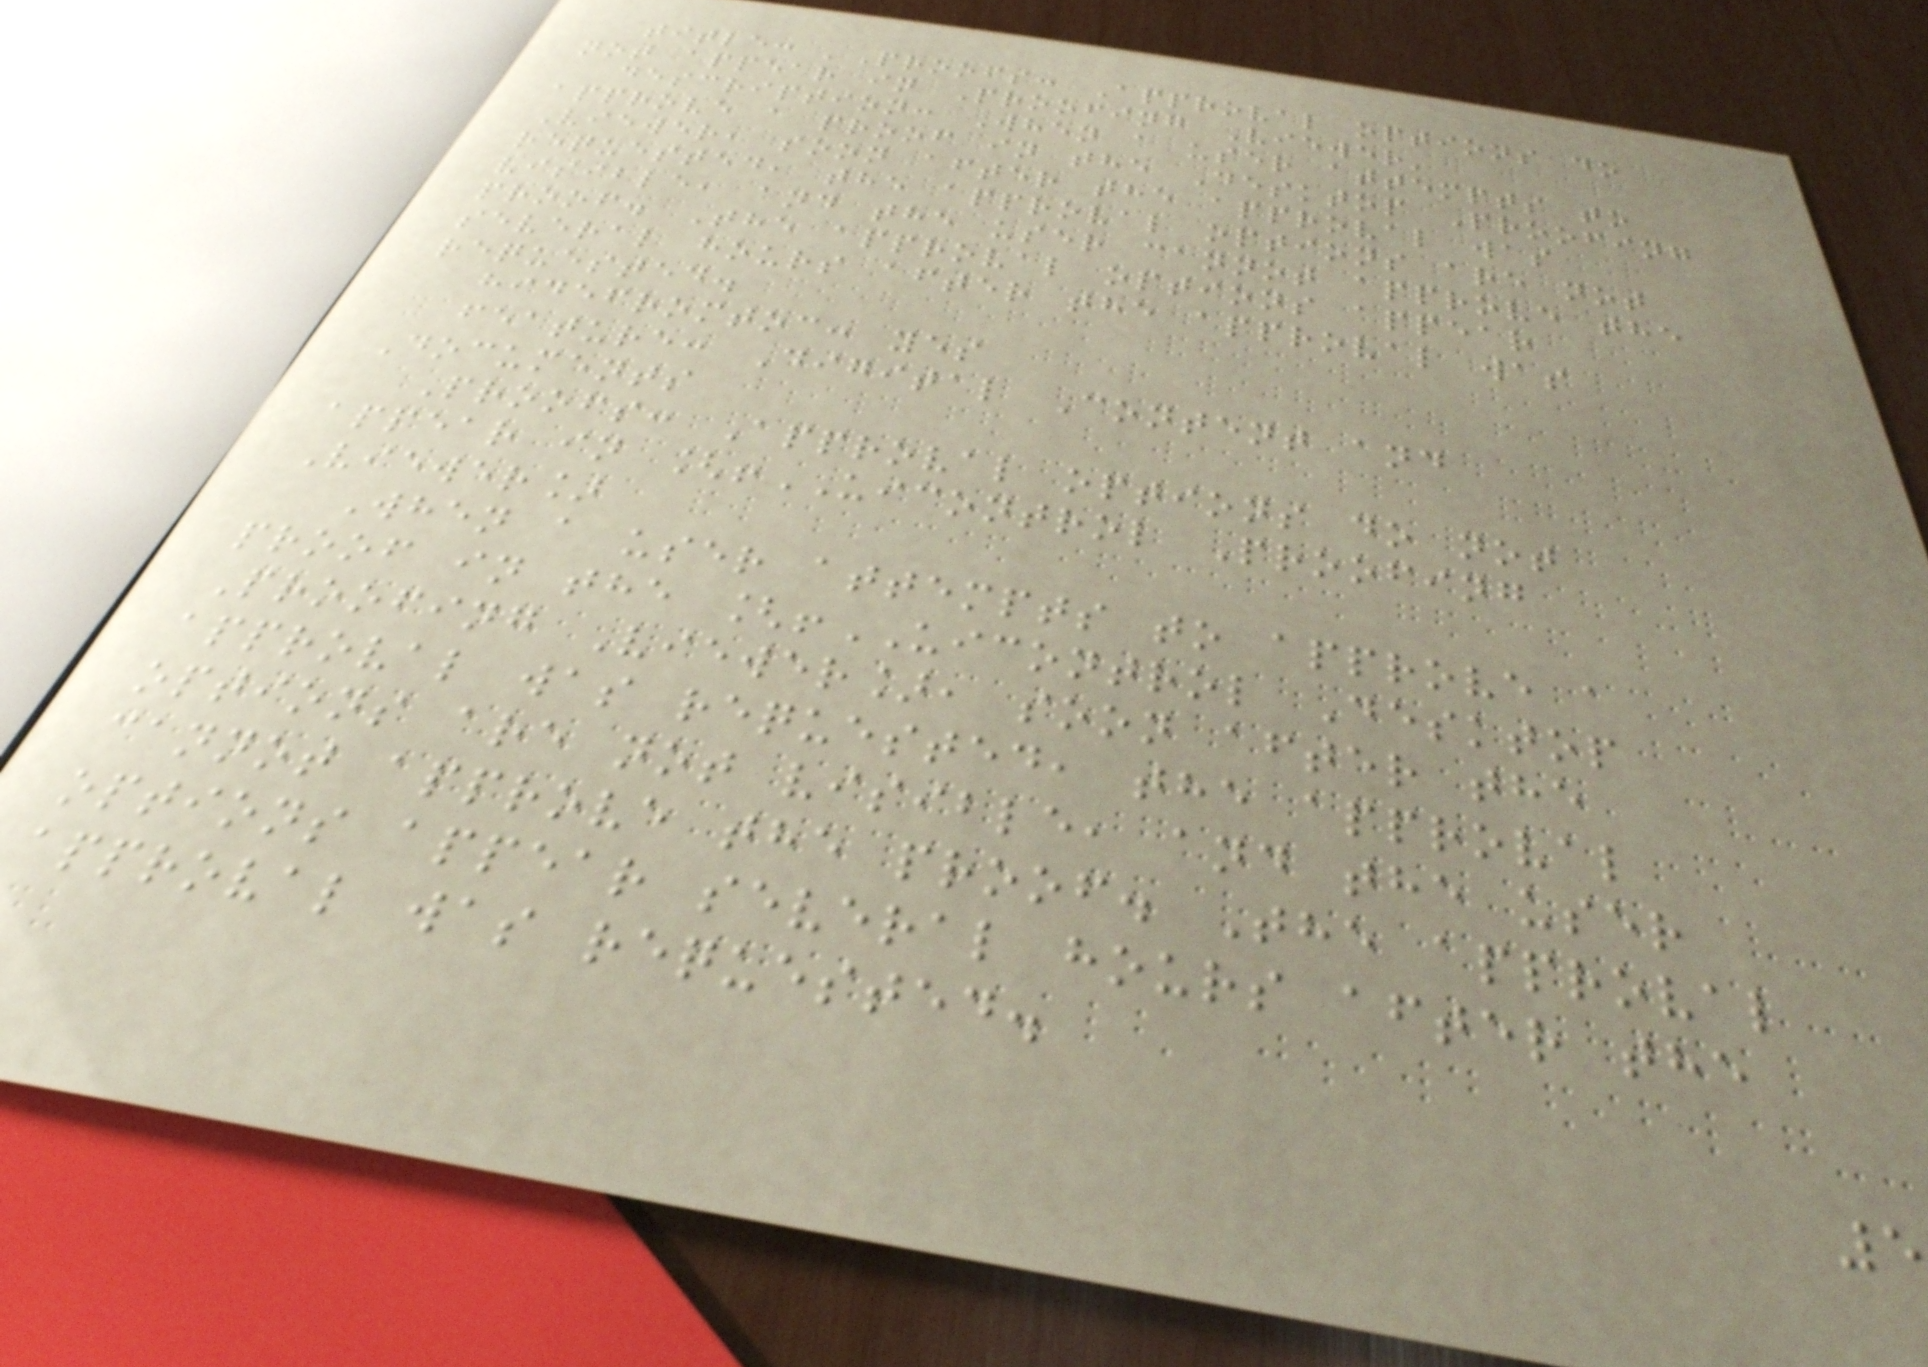title: 'Proofs: Approval options do
not appear in Proofing Viewer'
description: When a user attempts to
approve a proof in the Desktop Proofing
Viewer, soon after the approval was
requested, the approval options are not
visible, and the user cannot approve the
proof. The approval options appear
several hours after the approval was
requested.
hidefromtoc: yes
feature: Digital Content and
Documents
Proofs: Approval options do not
appear in [!UICONTROL Proofing
Viewer]
When a user attempts to approve a
proof in the [!UICONTROL Desktop
Proofing Viewer], soon after the
approval was requested, the approval
options are not visible, and the user
cannot approve the proof. The approval
options appear several hours after the
approval was requested.
5
